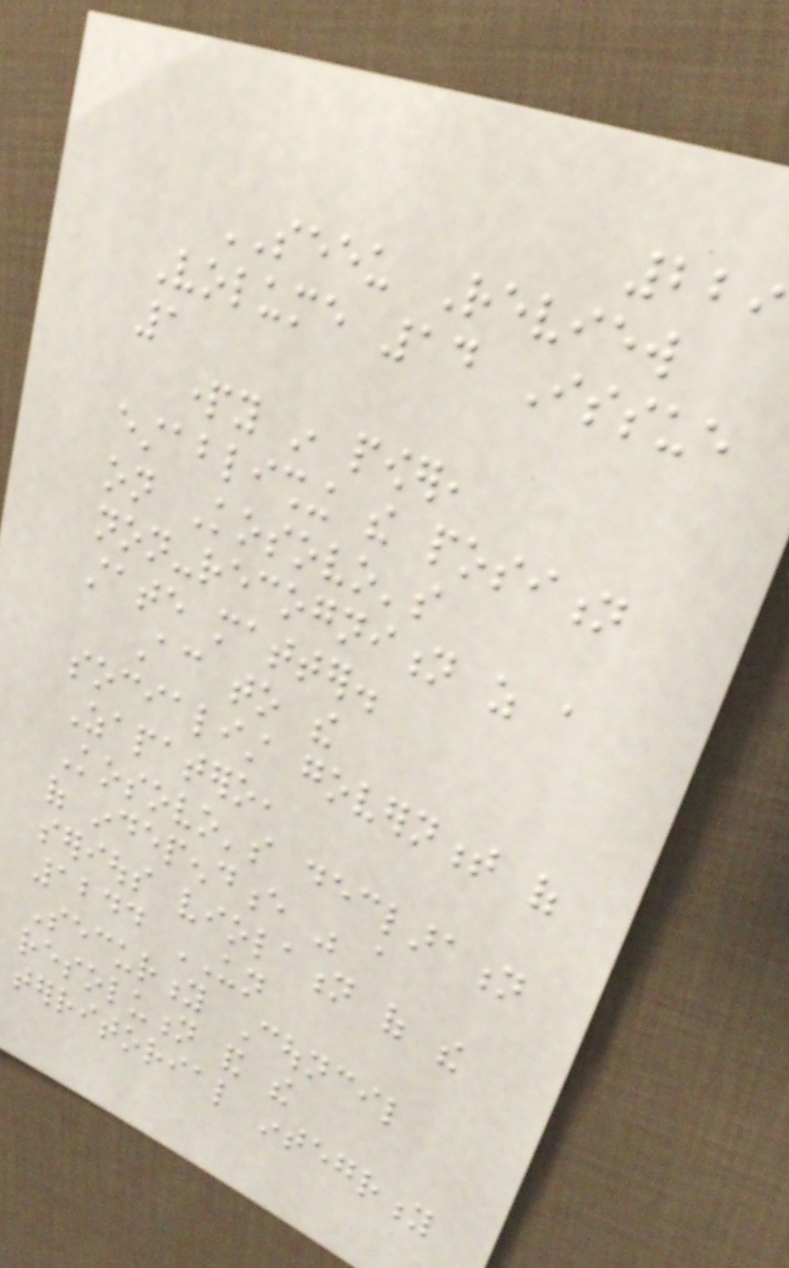229
SEEU Review
Volume 14 Issue
1
party in power,
establishing the position
on Kosovo's
non-recognition as a
state matter.
According to the
socialist government of
Zapatero,
Kosovo's declaration
of independence was a
serious violation of the
1244 UN
Security Council
resolution and the
territorial integrity
